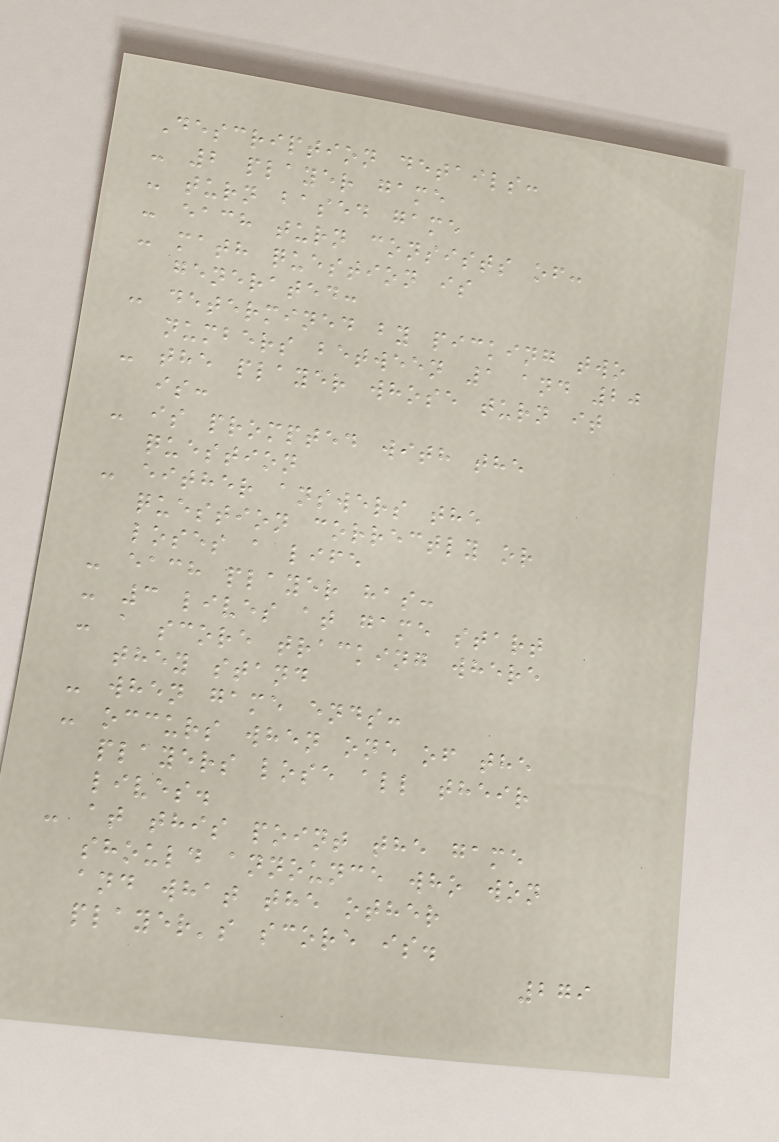Description details:
- 2 player game
- turn based game
- each turn consists of:
- math question is
generated:
- determined by picking two
numbers between 1 and 20
- the player whose turn it
is:
- is prompted with the
question
- either answers the
question correctly or
loses a life
- each player has:
- 3 lives at game start
- a score tracking where
they stand
- when game ends:
- occurs when one of the
players lose all their
lives.
- at this point the game
should announce who won
and what the other
player's score is.
279
